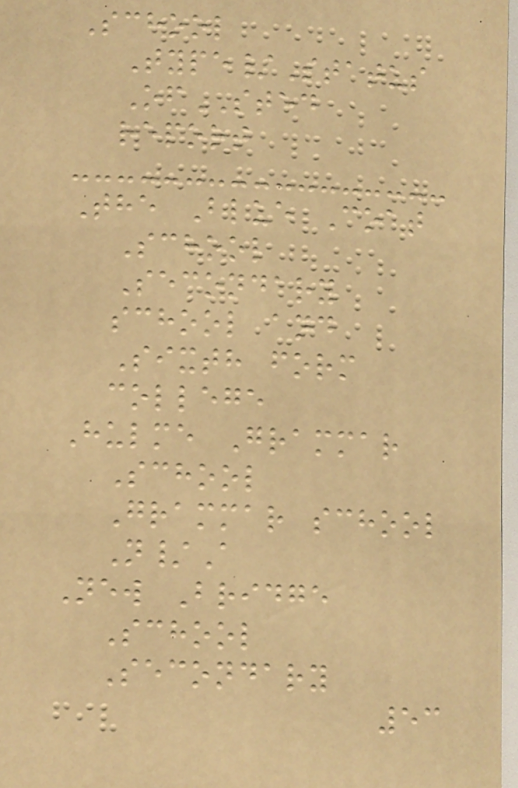School
Type/Status
OfSTED
report
The Blue Coat
School
Secondary
school and
Sixth form
college
Hulme Grammar
School
Grammar school
N/A
New Bridge
School
Secondary
53
